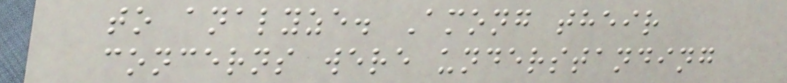to analyze. Among their
concerns were understanding
